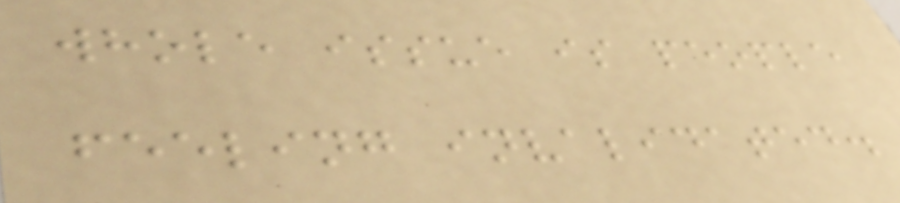whole issue is people
feeling invalidated.
